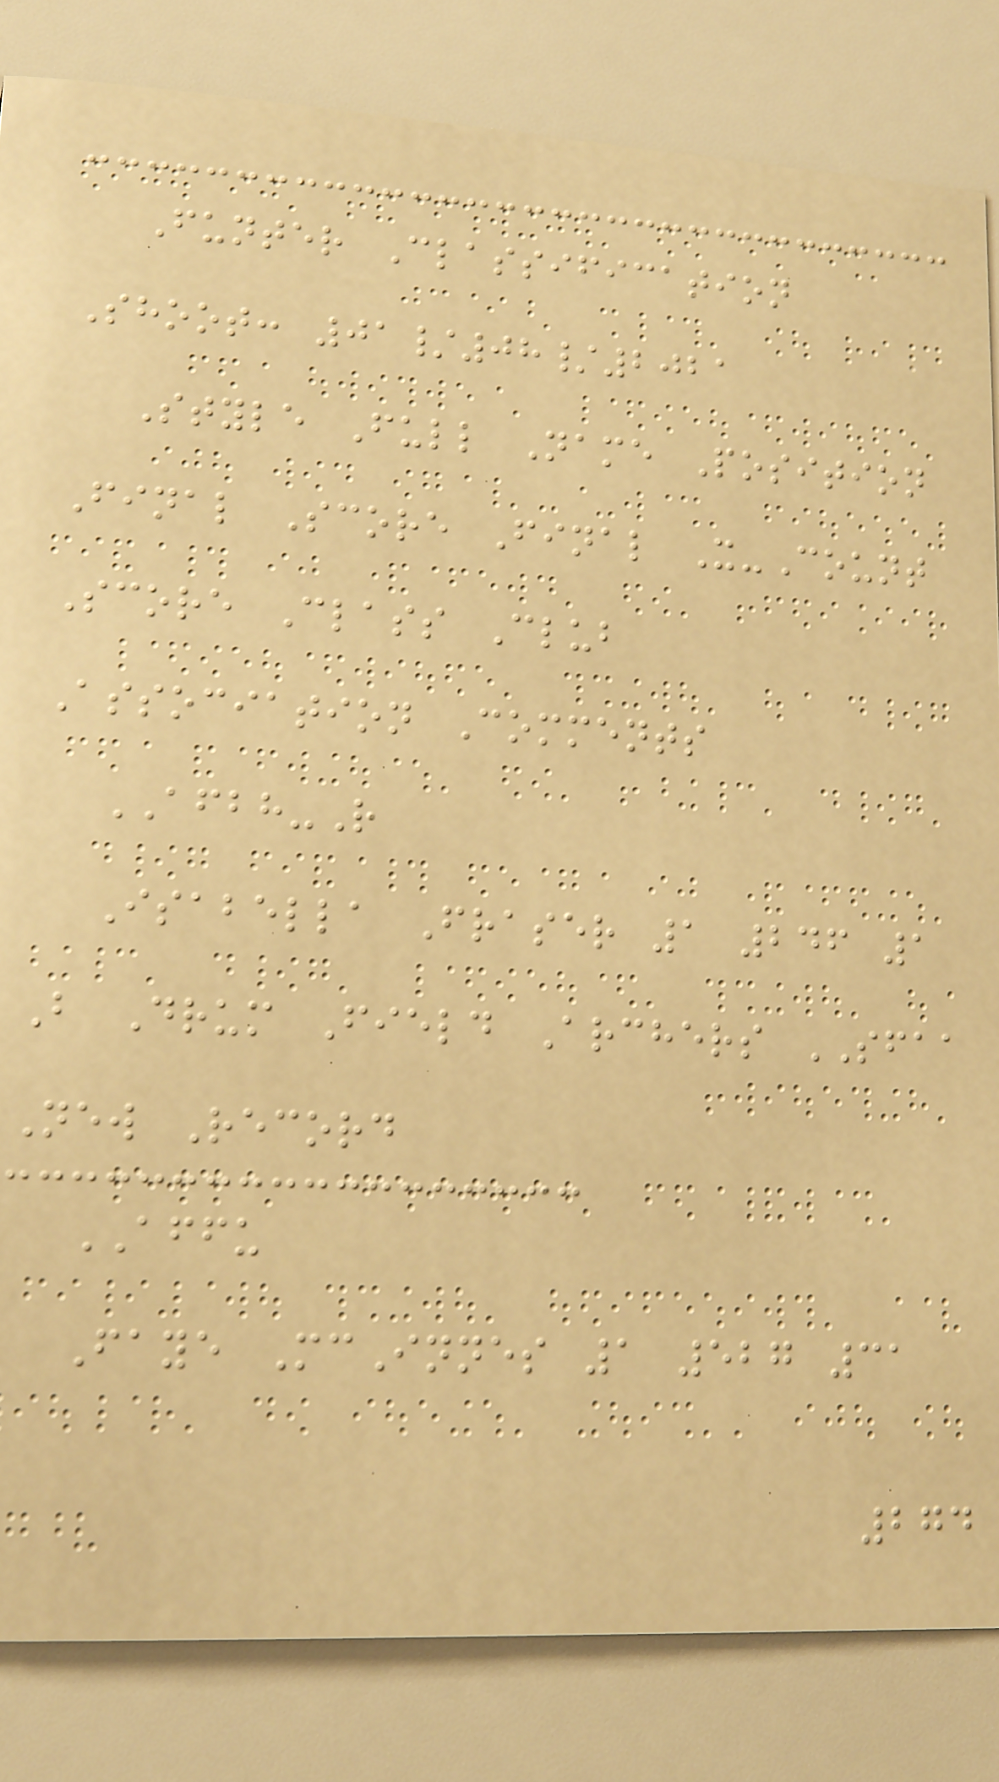Funter Classification
Shoot: 01/08/2021
Style Full Name Position
Final Score Final X-Count
Score Class Club
Association Comments
AFBH-R
Isabella Fraser 1 246 1
B Drum Field Archers SFAA
New Record
AFFU
Faye McInnes 1 527 31
274
